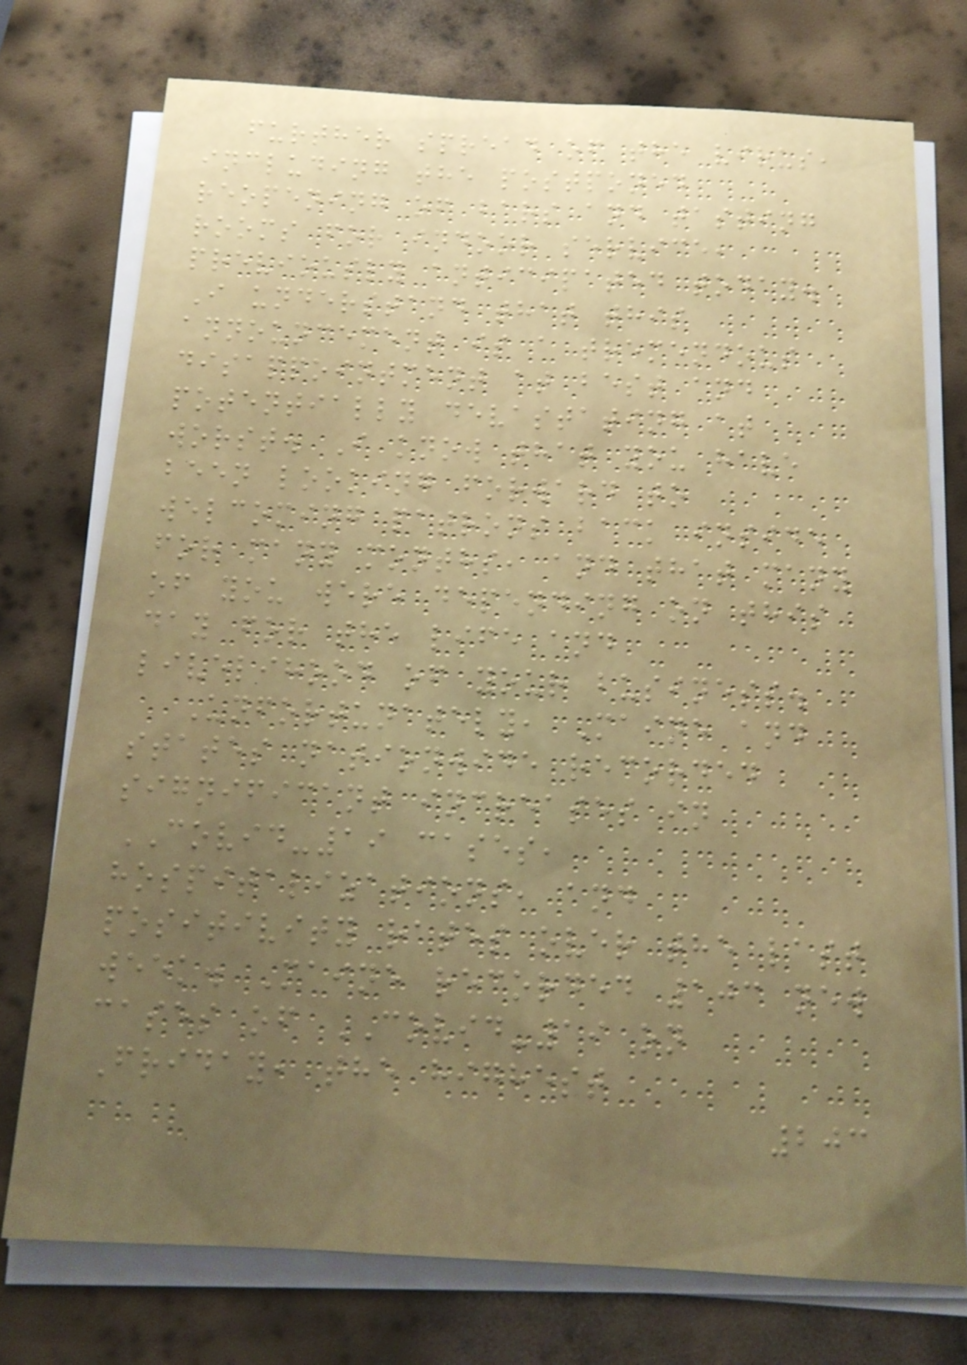further spread of the virus,
including the postponed
reopening of bars and tasting
rooms for indoor service,
previously anticipated today.
I understand that this
announcement is a tremendous
disappointment at best and
potentially devastating at
worst. I know that you have
been looking forward to
welcoming patrons back inside
for many months, and that many
of you were depending on this
day for the life and
livelihood of your business.
Unfortunately, Maine and
states nationwide recorded
significant increases in
COVID-19 cases,
hospitalizations, and
positivity rates over the last
week. Maine recorded 103 new
cases of COVID-19 on
Friday, the highest
203
